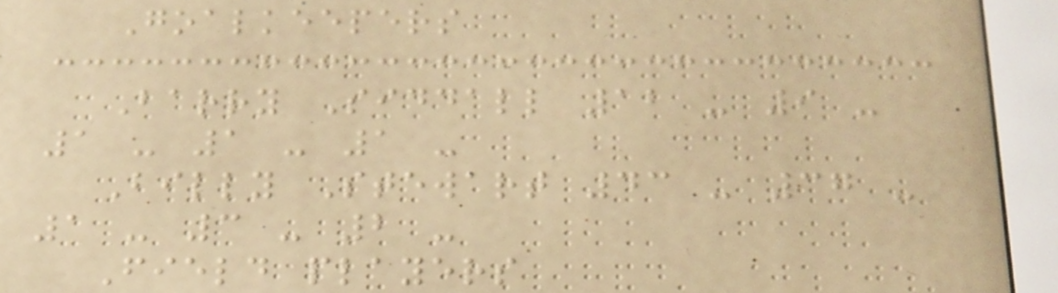Goalkeepers
Barry Siddall 12 - 9 -
1 - 1 - 1 -
Billy Stewart 43 - 37 -
1 - 3 - 2 -
Field players
